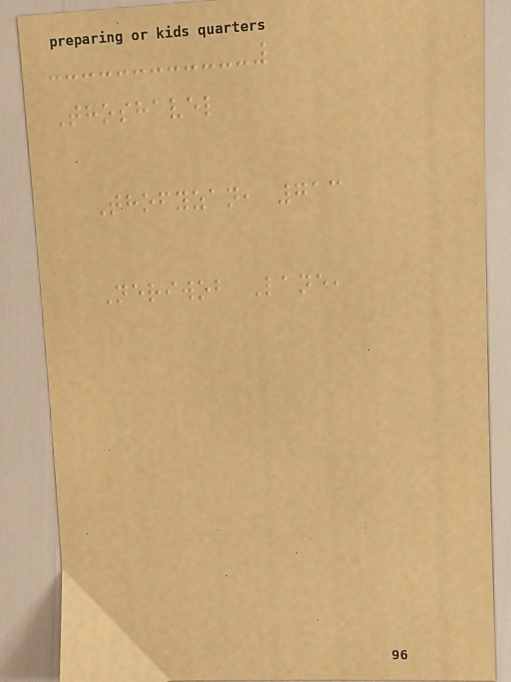Thoshavel
Thofyzan, 713
Neriwob Lane,
